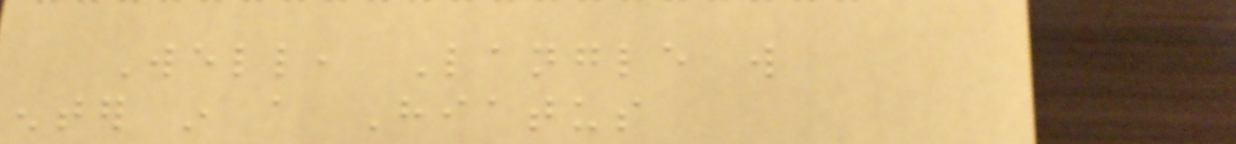Well, Langle will
enter in a Hiatus
